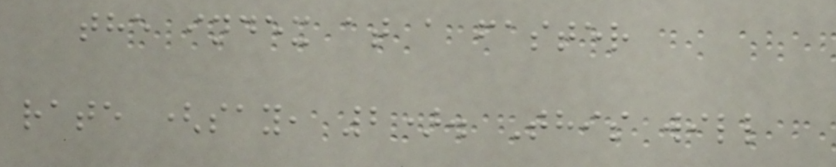the index at a faster
rate (say, 2). This will
